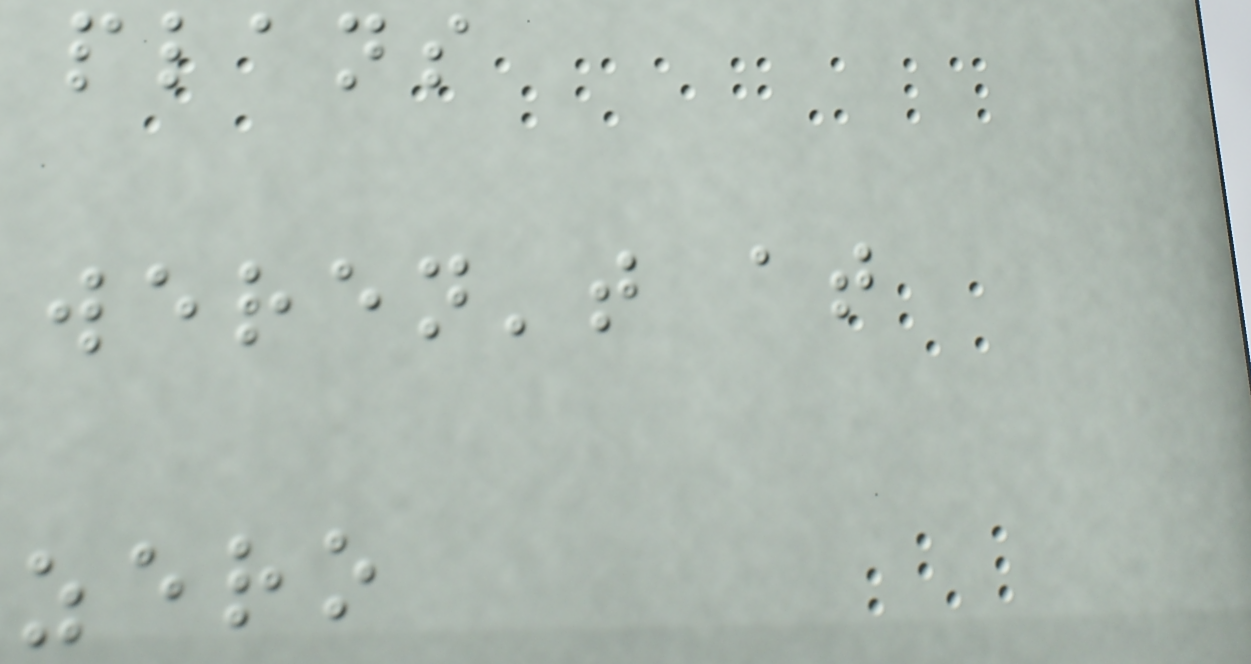plans
weren't at
zero
